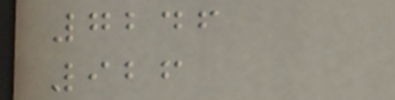7246
926
